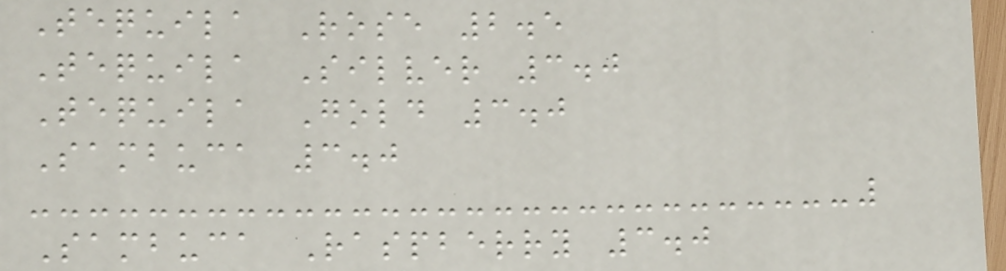Tequila Rose 2.5
Tequila Silver 3.0
Tequila Gold 3.0
Sambuca 3.0
Sambuca Raspberry 3.0
